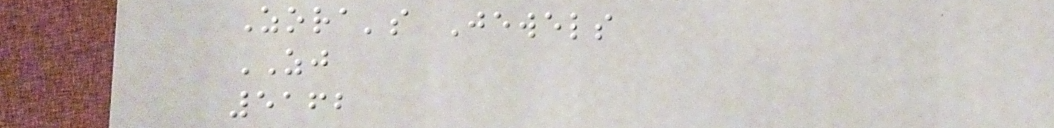Zora's Jewels
ZJ
5162
